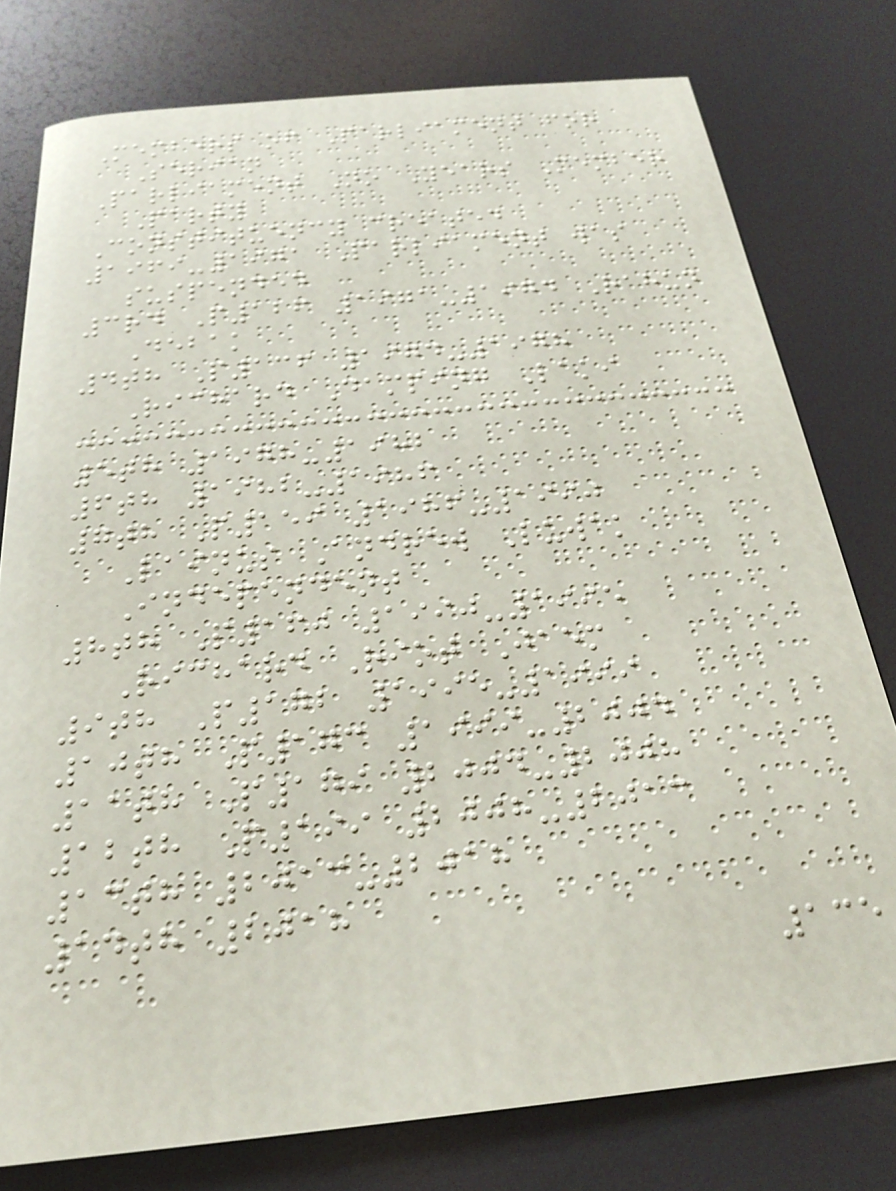Members of Parliament for
Serian
Parliament No Years Member
Party
Constituency created
1969-1971 Parliament was
suspended
3rd P126 1971-1974 Rahun
Debak
4th P136 1974-1978
Richard Damping Laki
5th 1978-1982
6th 1982-1986
7th P159 1986-1990
Lainus Andrew Luwak
Independent
8th P160 1990-1995
Richard Riot Jaem
9th P172 1995-1999
10th P173 1999-2004
11th P179 2004-2008
12th P199 2008-2013
13th 2013-2018
14th 2018
135
